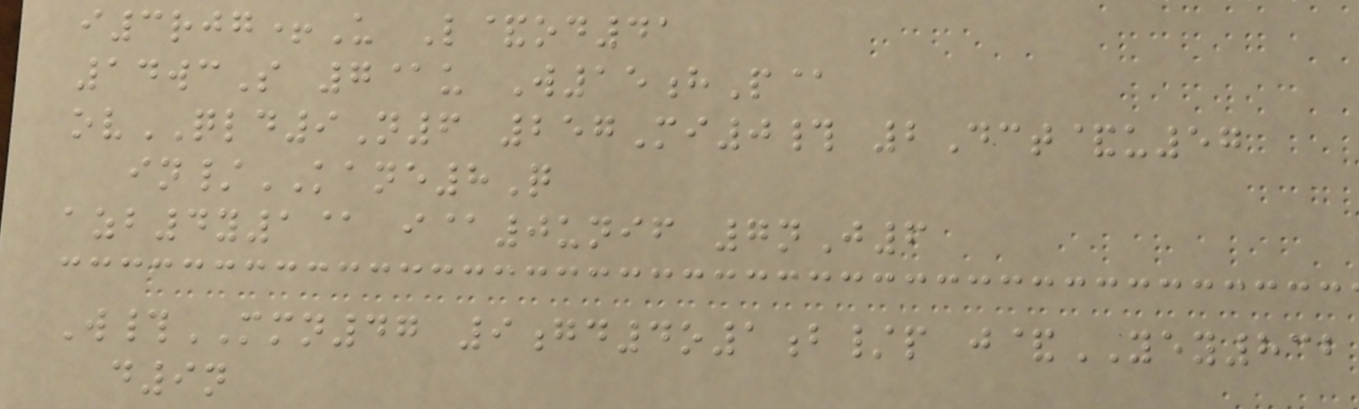i3rjg+U L&od41
14wcS 7@u W15hP@
ovQLD9N6 257Mi0# 2Dct&u57
in/KANE8Q
azb4y1@ i@0unif 7nJ6
W#MMN47 9gd4o1b/p j&YEY832
d9n
